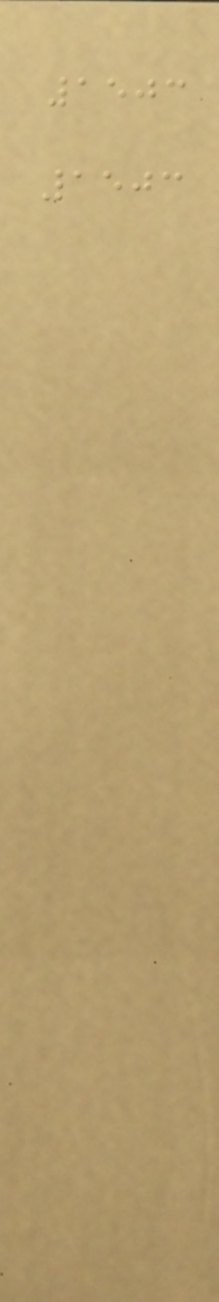1503
1503
